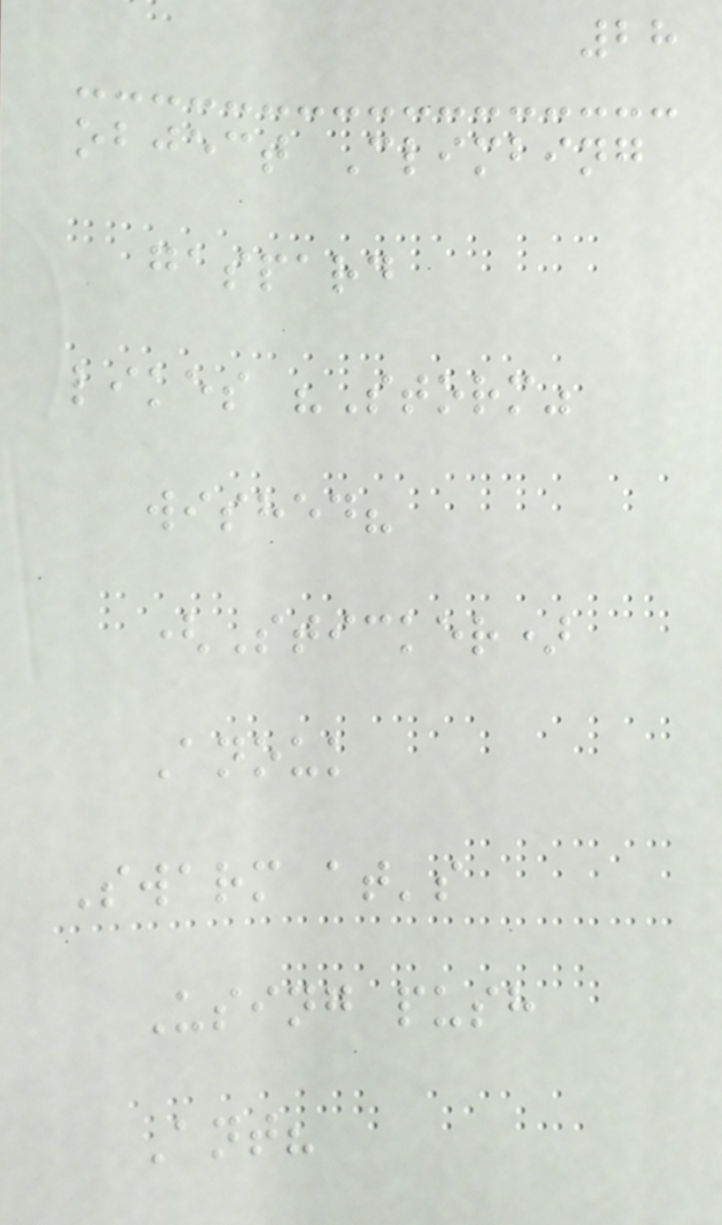28
object Climbing
gaspard
likes "Storm"
wished?
(Sticker)
Anouk
Swarm at's
Using push
Ant?
